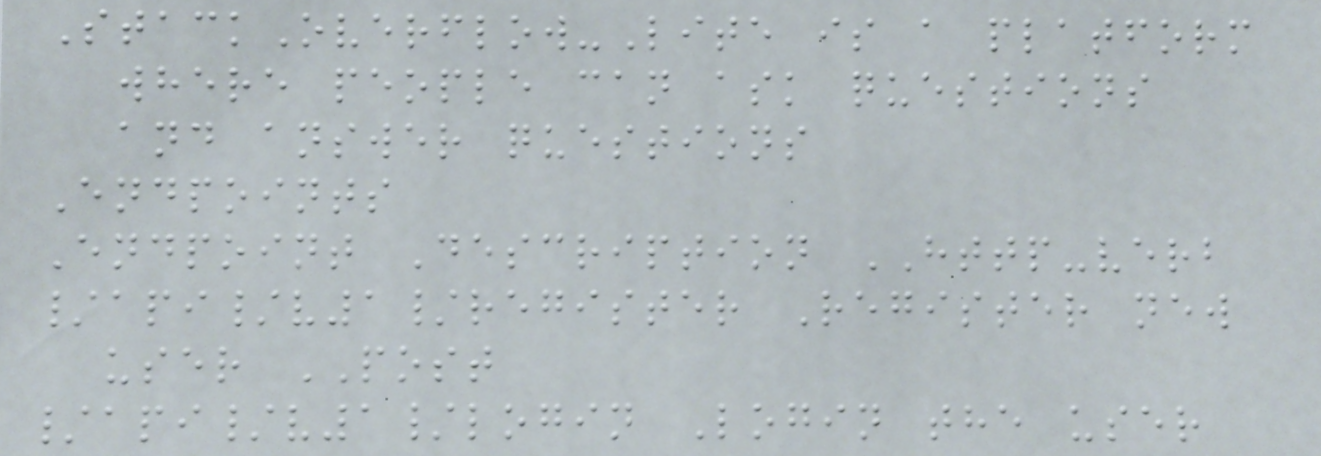StackOverflow-Lite is a platform
where people can ask questions
and answer questions
Endpoints
Endpoint Description HTTP-verb
/api/v1/register Register new
user POST
/api/v1/login Login the user
